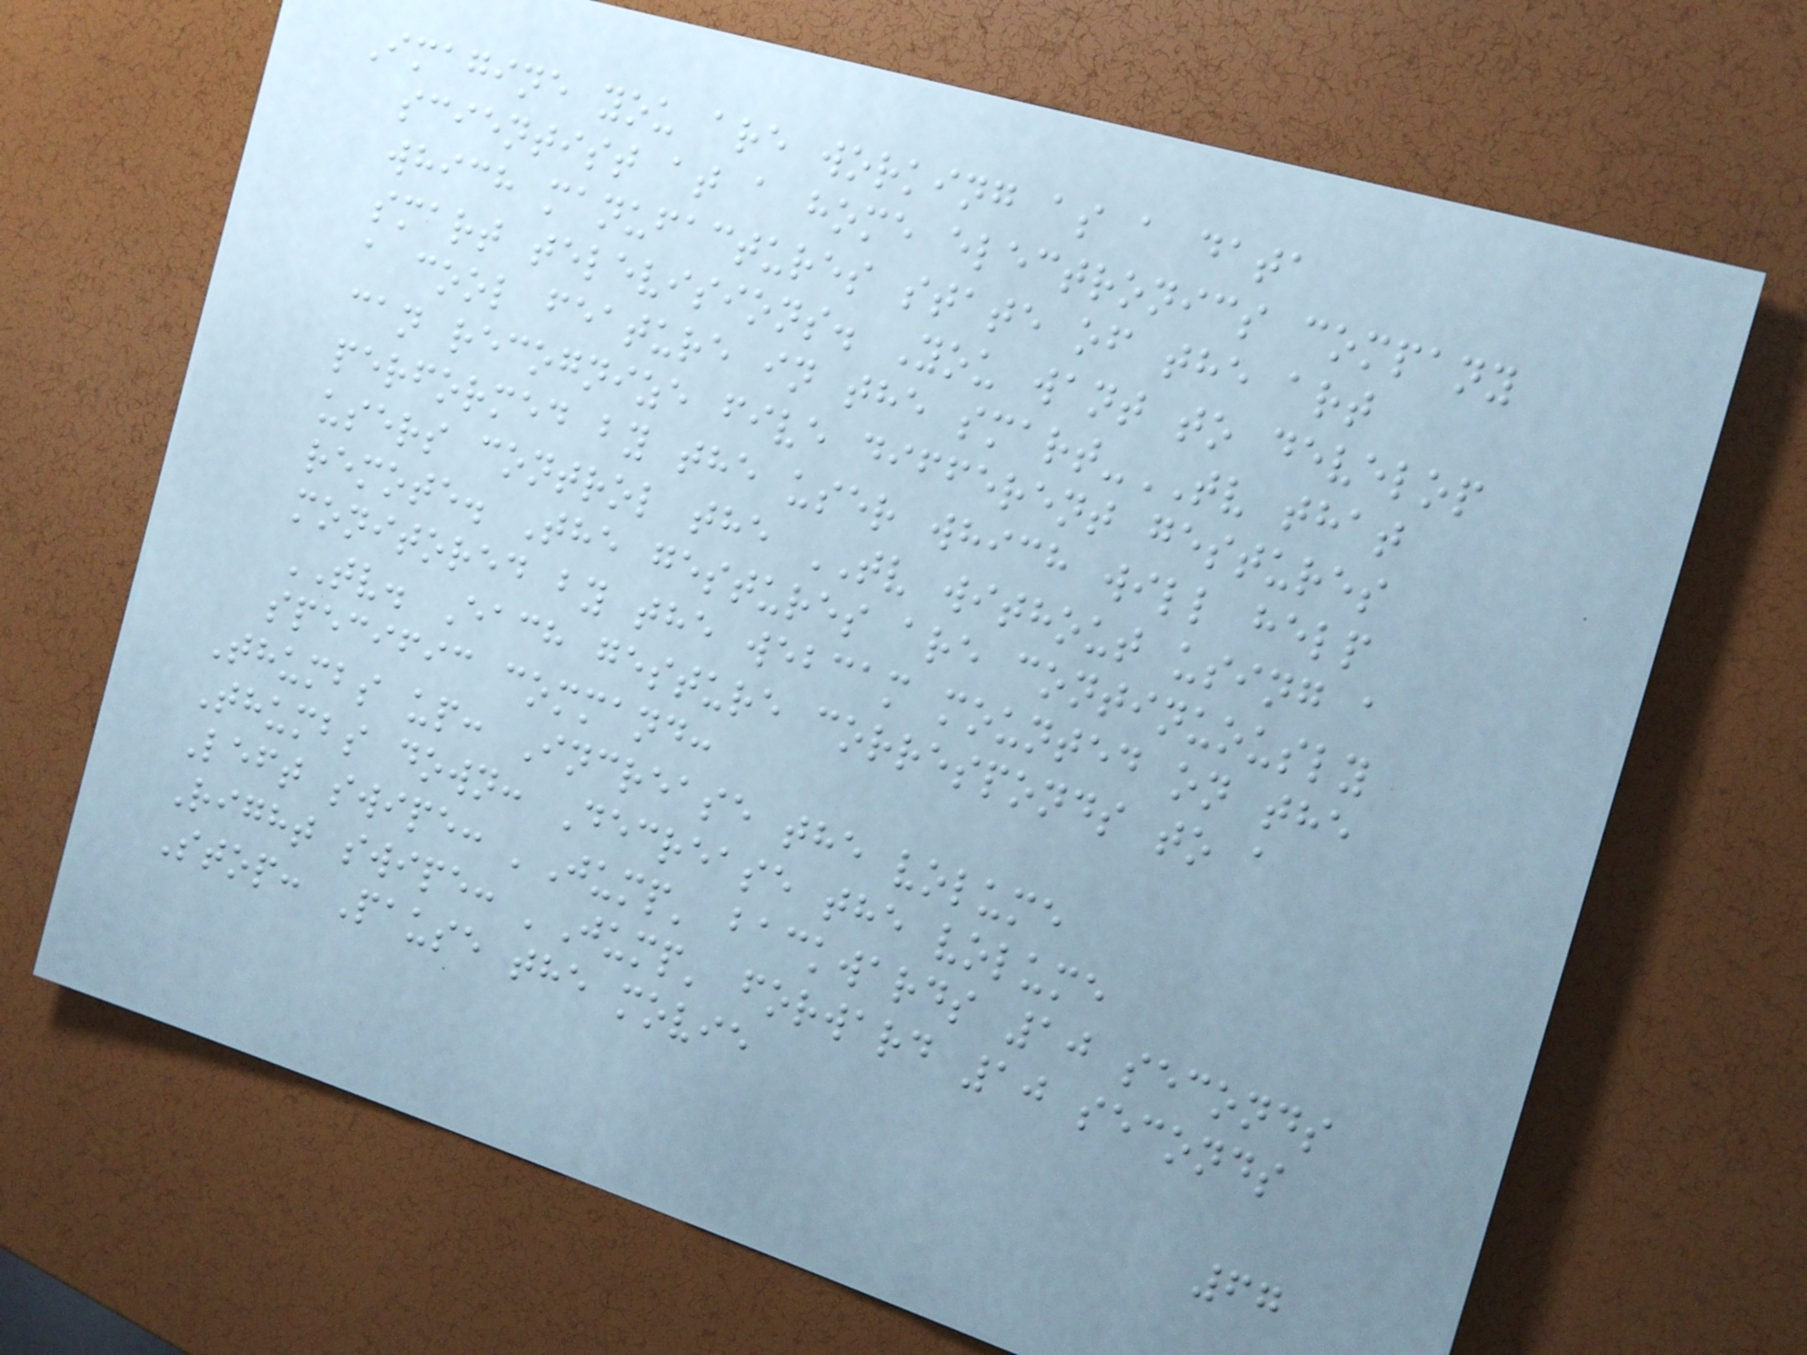Imagine you are working as a data
scientist at a home electronics company
which manufactures state of the art
smart televisions. You want to develop
a cool feature in the smart-TV that
can recognize five different gestures
performed by the user which will help
users control the TV without using a
remote. The gestures are continuously
monitored by the webcam mounted on the
TV. Each gesture corresponds to a
specific command:
Thumbs up: Increase the volume
Thumbs down: Decrease the volume
Left swipe: 'Jump' backwards 10 seconds
Right swipe: 'Jump' forward 10 seconds
Stop: Pause the movie
67
